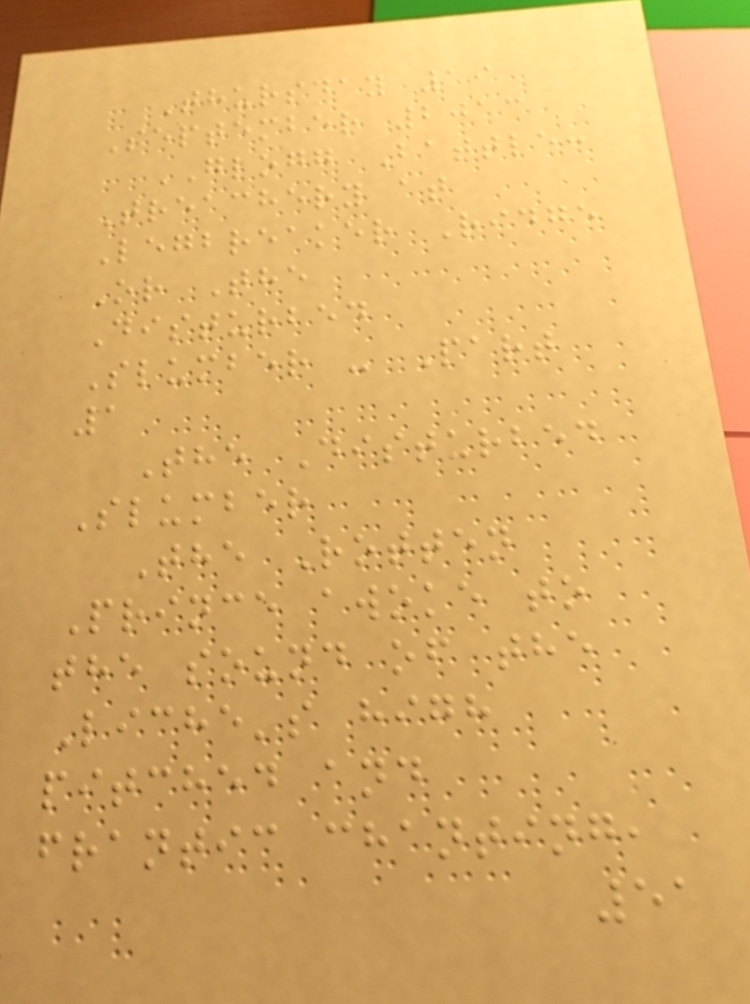Thursday 19
September 2013
GLOGG Battle:
Treachery at
Legbreaker Ridge
Or The
Disturbed
Slumber - Part
1
The Disturbed
Slumber
The Rotten
Prince awoke to
the sound of the
Liche's high
pitched and
frantic chanting,
51
